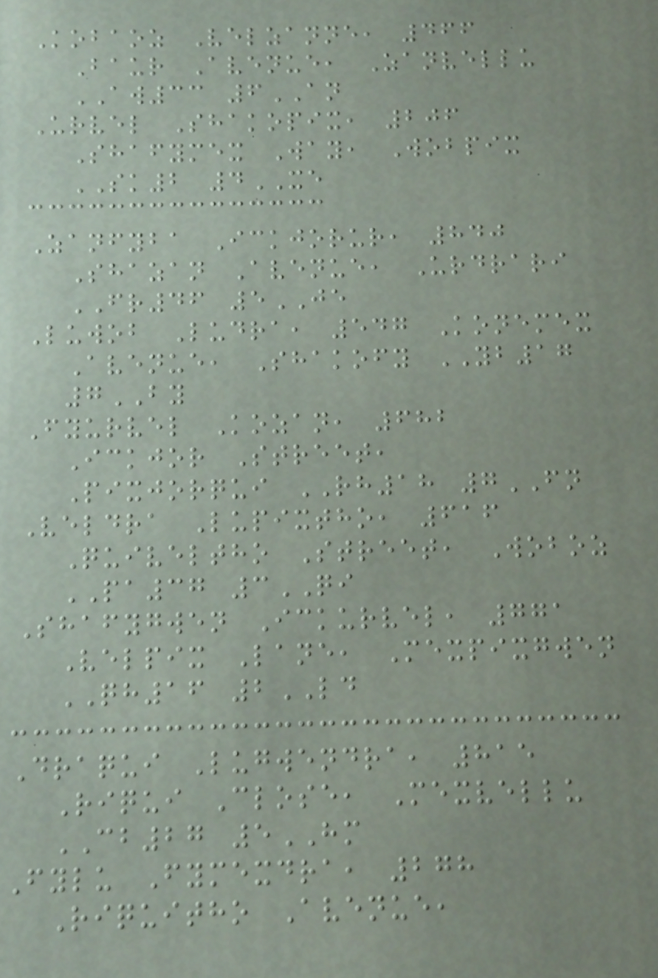Kobaoz Velzanne, 466
Baur Avenue, Zanvellu
AW33 6AN
Urvel Shakopix, 206
Shafymex Way, Wobpix
SK2 4XE
Zanfyba Ickjorur, 840
Shazan Avenue, Urdrari
FR46 5JE
Luwob Ludra, 547 Konemex
Avenue, Shakofy YB17
7BY
Fyurvel Kozan, 682
Ickjor Street,
Pixjorqui RH18 7FN
Veldra Lupixtho, 616
Quiveltho Street, Woboz
PA37 3QI
Shafygwen Ickurvel, 771
Velpix Lane, Mexpixgwen
QH16 2LD
Draqui Lugwendra, 815
Riqui Close, Mexvellu
CB27 5HM
Fylu Fymexdra, 278
Riquitho Avenue,
